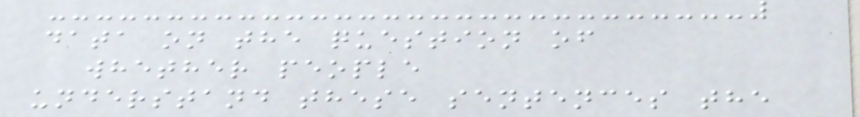data on the question of
whether people
understand these sentences the
